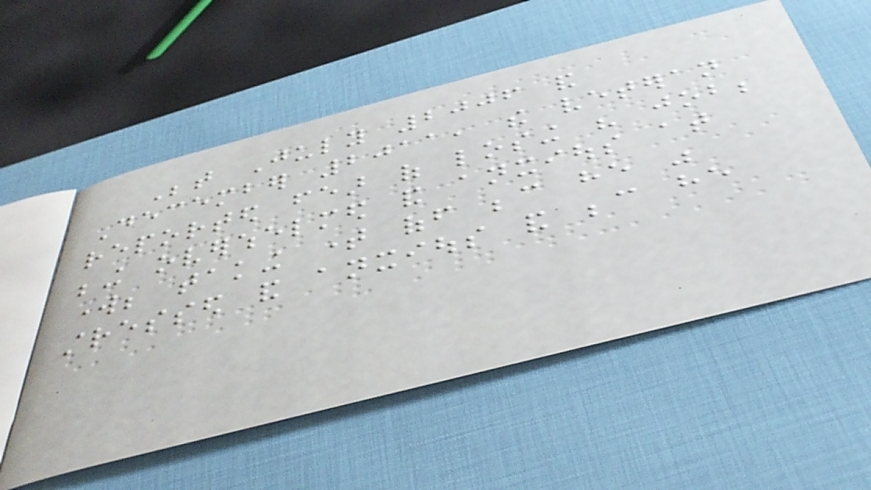Between July 2006 and
December 2011, the veteran
reported fear of losing his job;
being overwhelmed and anxious at
work; taking time off because he was
stressed and anxious and because he
